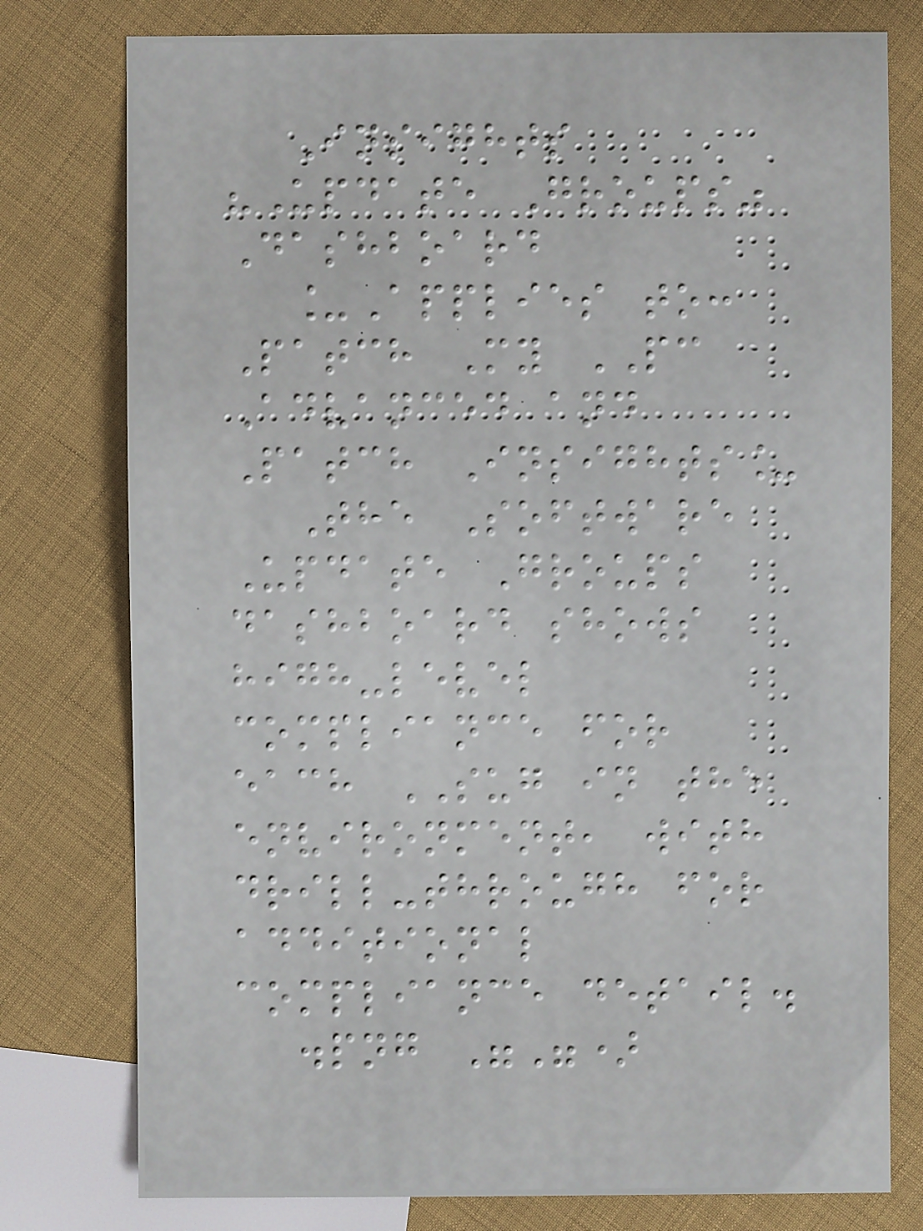Insights
"Update Groups"
Dashboard
_Applies to:
Patch My PC
Advanced and
Patch Insights_
The Software
Update Groups
dashboard shows
high-level
compliance for
each SUG in the
environment, with
drill-through for
additional
compliance detail.
.png "")
